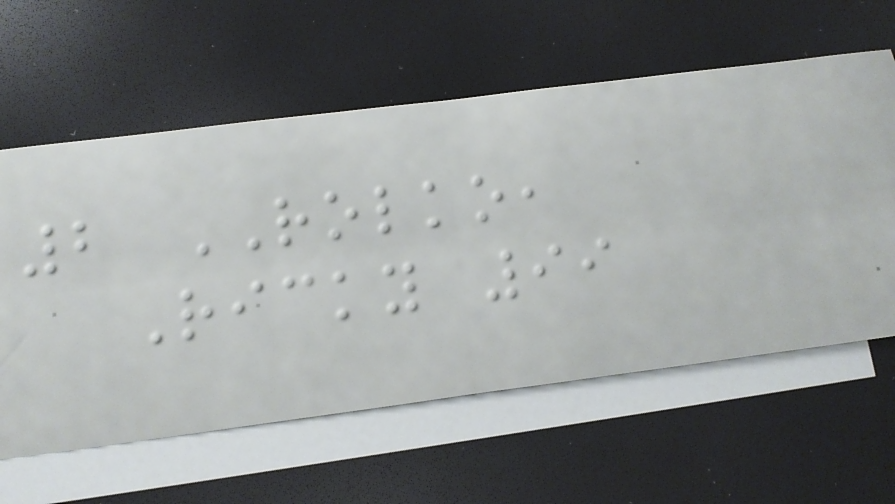2 ROLKO,
Ricky 99
